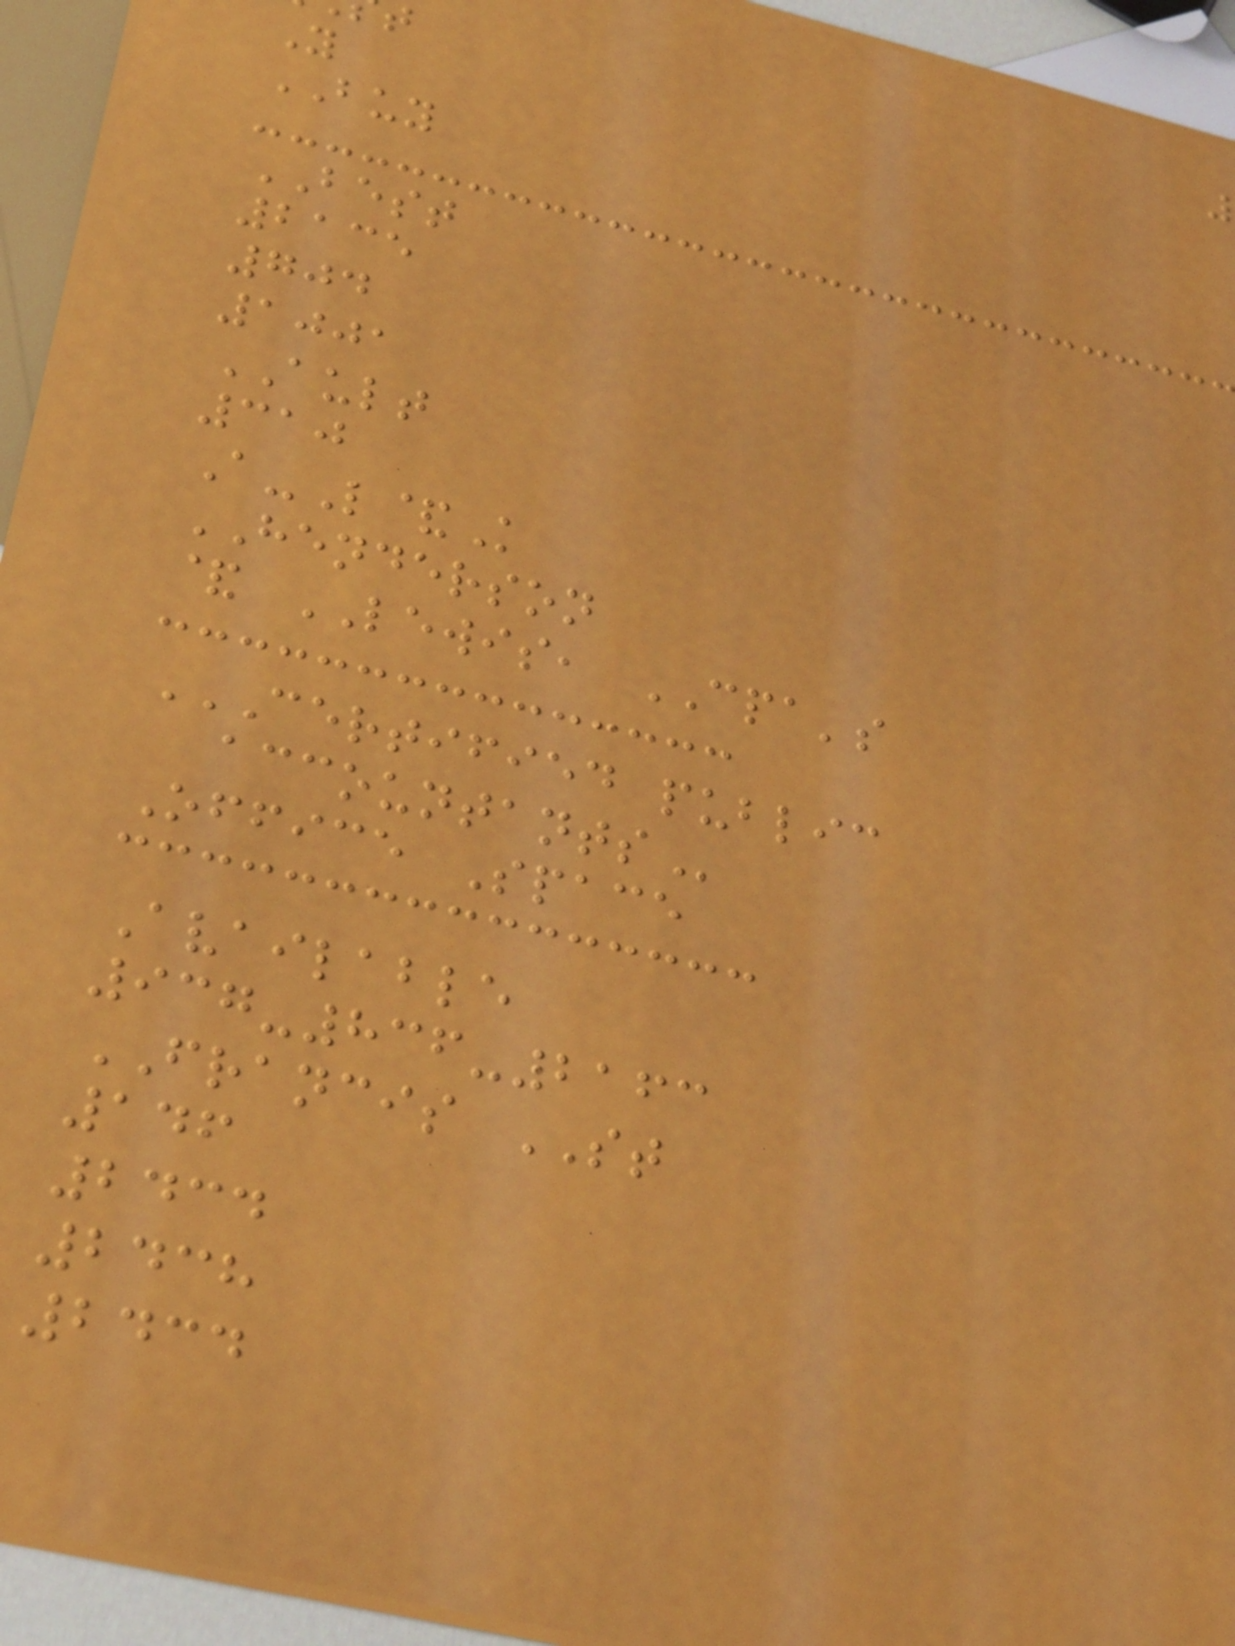Y
BUY
BEST
2135
704
1001
AULT
310
A-L&K
HENDERSON
& LEWIS, CPA's
CERTIFIED PUBLIC
Office Space
Available
937-836-2163
FRANCIS ST
146
2434
2438
2434
